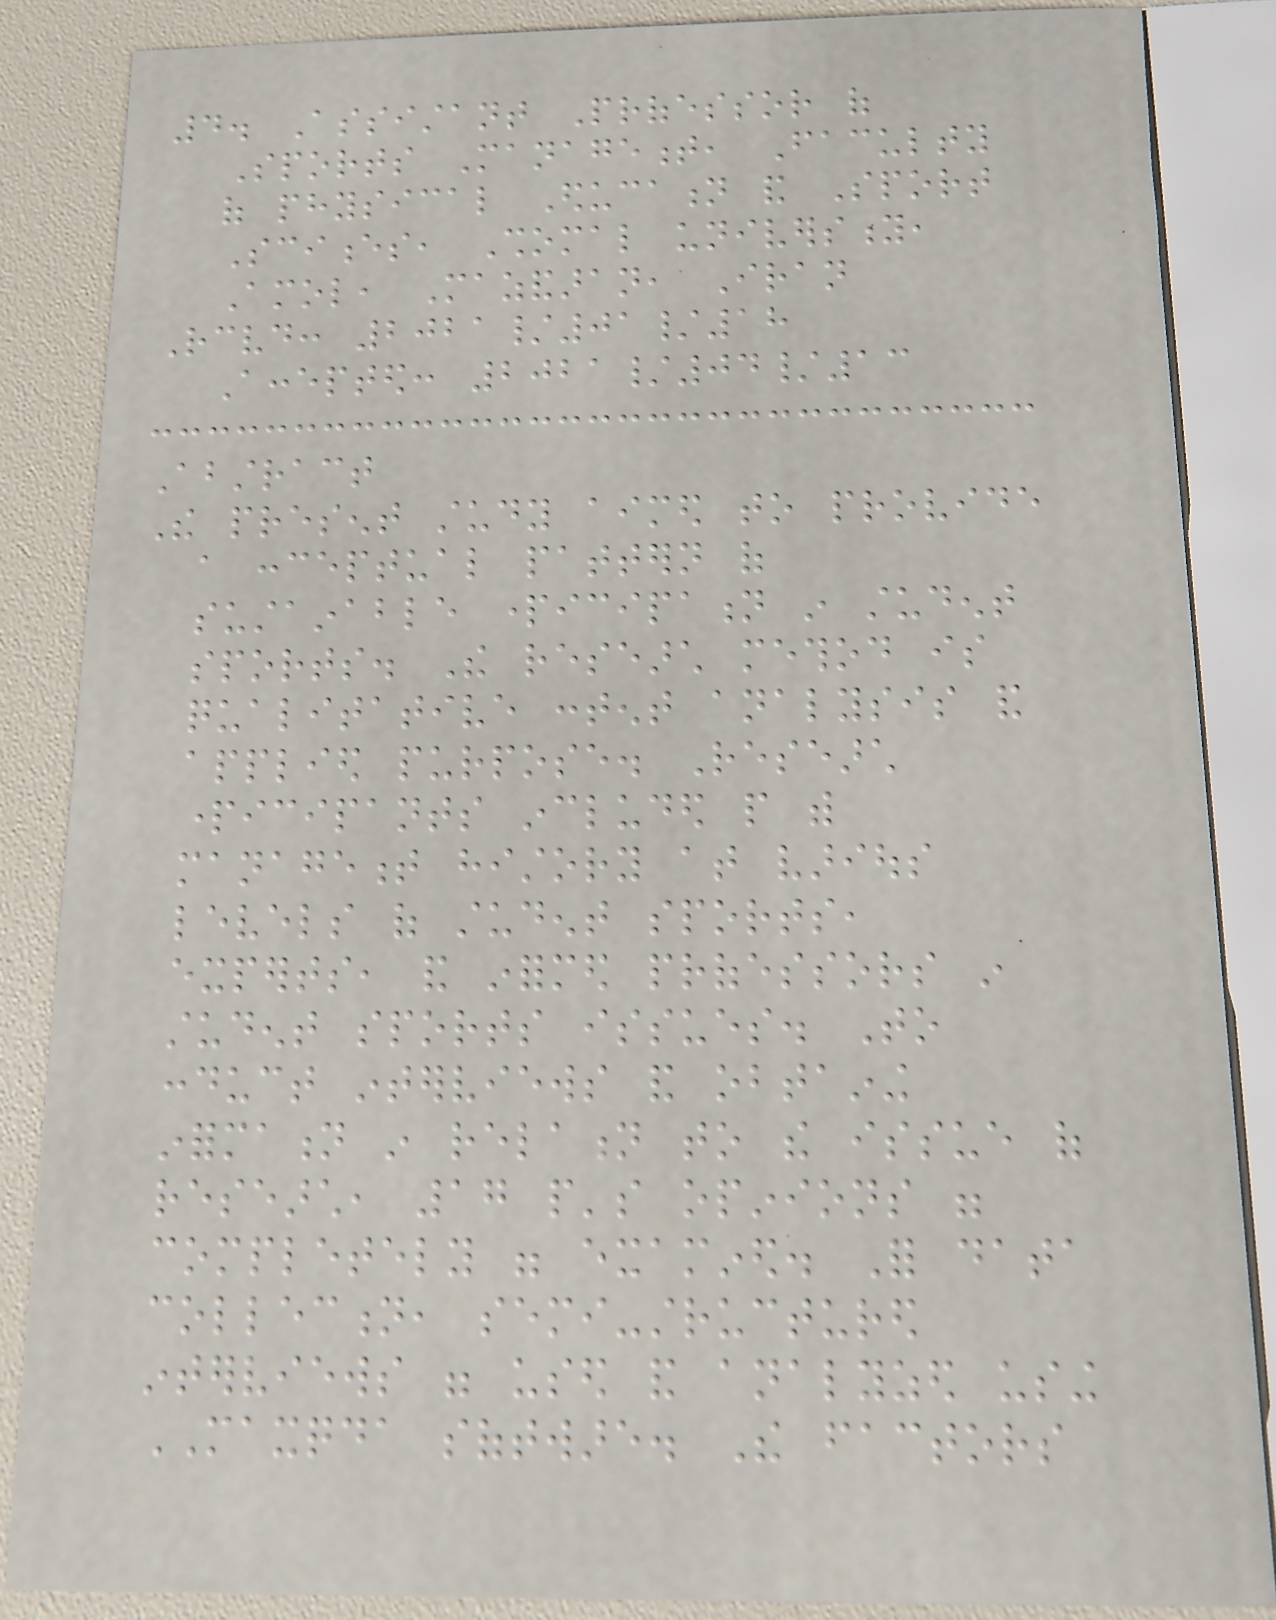4. Assistant Professor of
Sports Management, Faculty
of physical Education and Sport
Sciences, Shomal university,
Amol, Mazandaran, Iran
Received: 2021/01/18
Accepted: 2021/04/13
Abstract
The present study aimed to provide
a conceptual pattern of
sustainable participation in student
sports. The research method is
qualitative content analysis and
applied purpose. Research
participants included people with
management history at various
levels of student sports,
experts, and informed professors in
student sports issues. To
conduct interviews and obtaining
information in relation to the issue of
research, 17 people's opinions were
completely were examined. For data
collection, semi-structured
interviews were used and analyzed using
MAXQDA software. The factors
